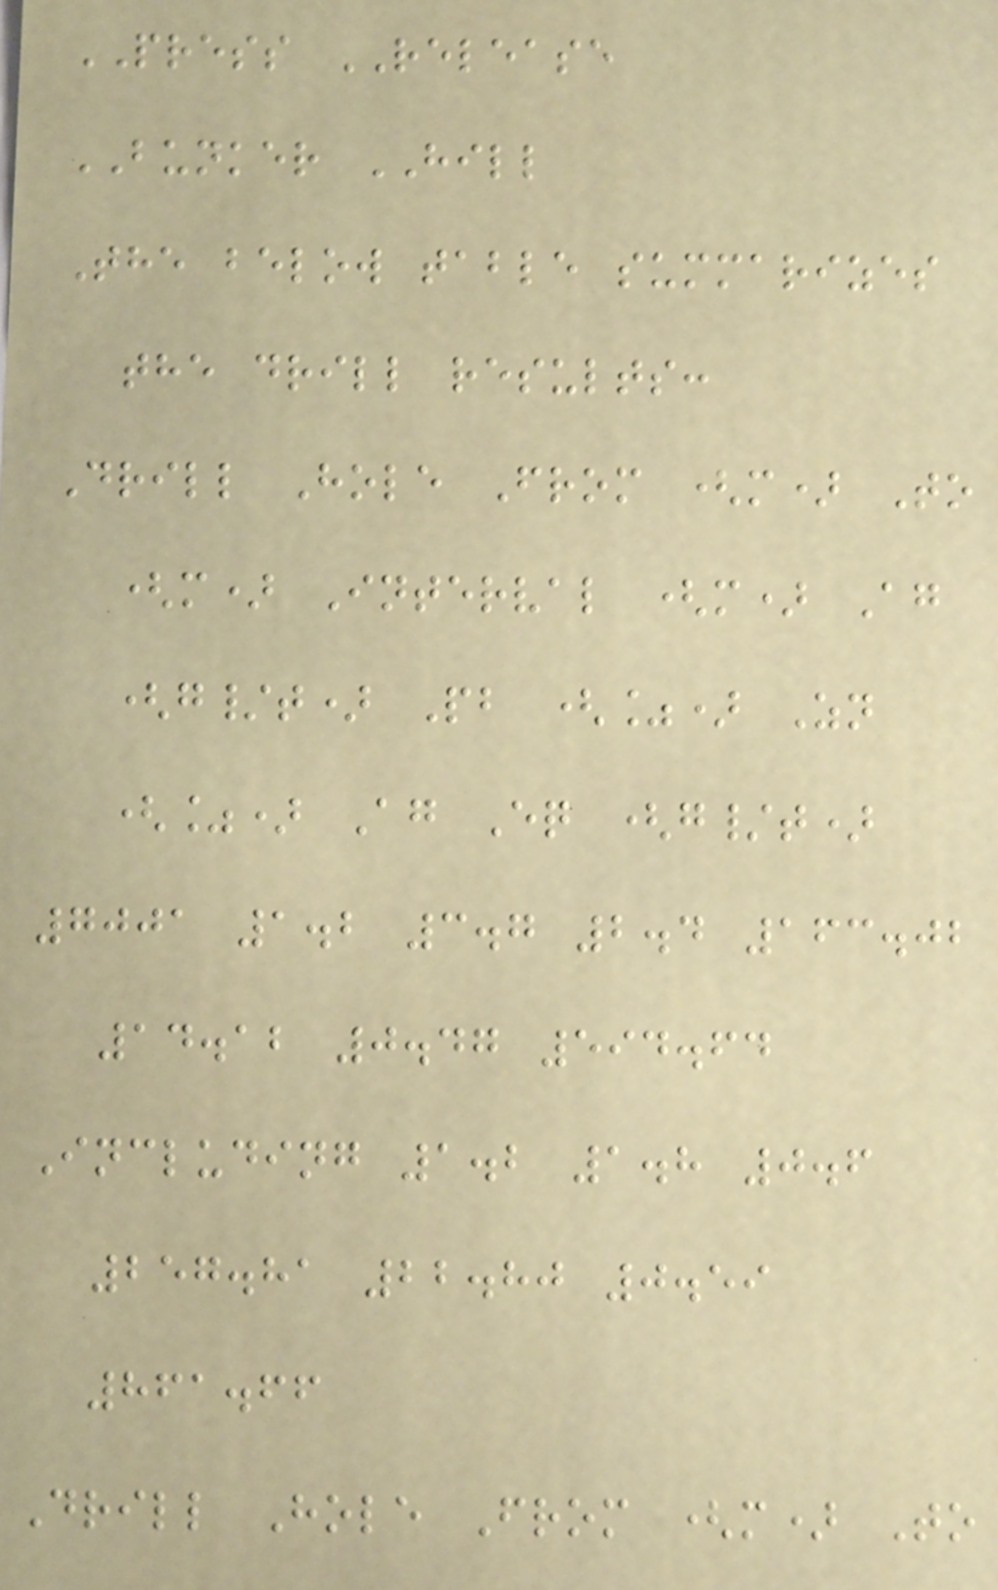PRESS RELEASE
BUNKER HILL
The below table summarizes
the drill results:
Drill Hole From (m) To
(m) Interval (m) Ag
(g/t) Pb (%) Zn
(%) Ag Eq (g/t)
7001 1.2 3.7 2.4 163.02
14.12 0.47 594.64
Including 1.2 1.8 0.6
257.81 22.80 0.59
861.66
Drill Hole From (m) To
